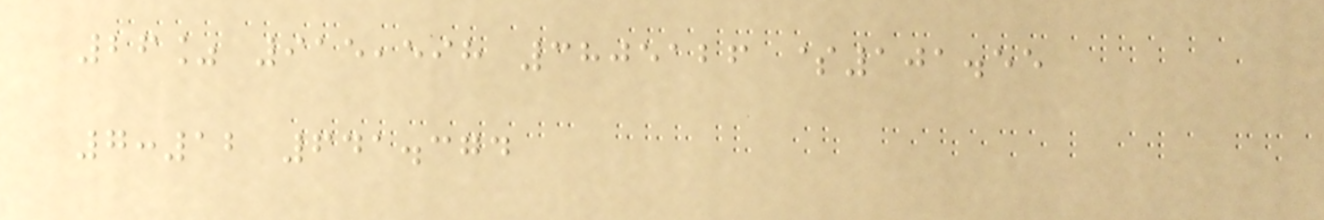26% 915,598 3805126 $101.55
7:12 641.374
